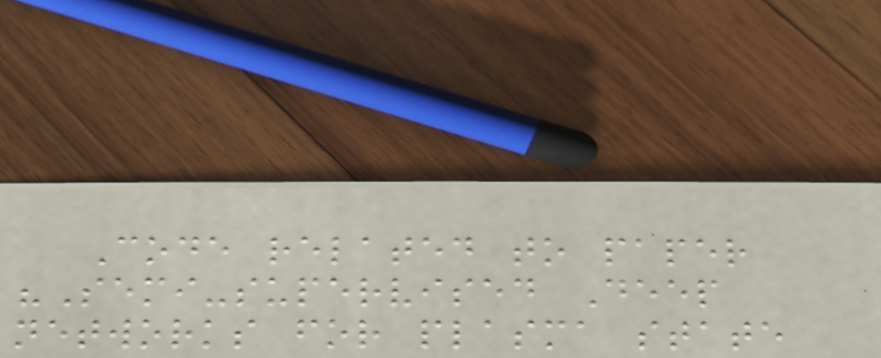Code related to paper
"Semi-supervised Deep
networks for plasma state
